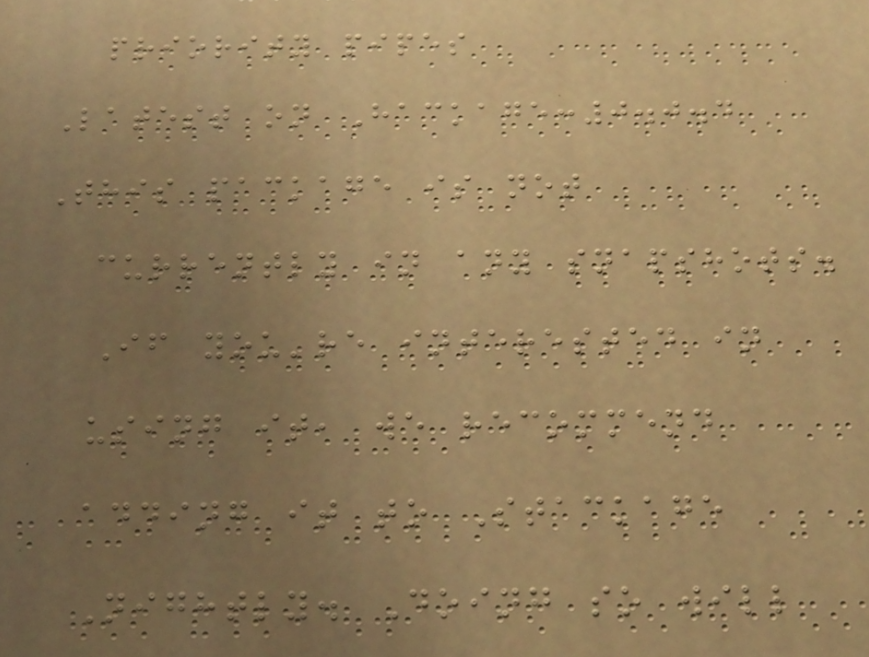priority pipes
Latest on Hackage:0.0.4
This package is not
currently in any snapshots.
If you're interested in
using it, we recommend
adding it to Stackage
Nightly. Doing so will
